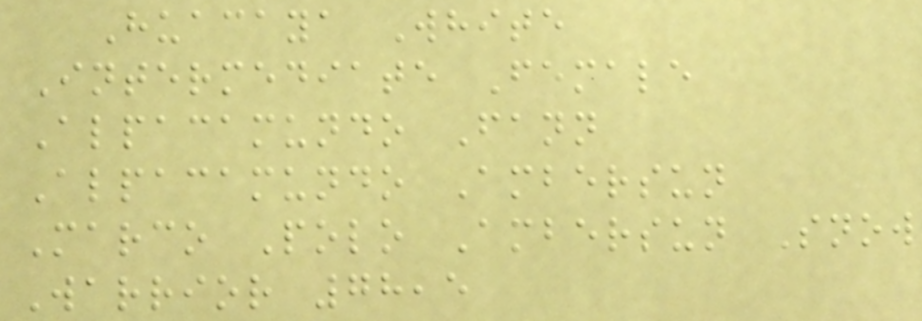Huacaya White
Intermediate Female
Alpacamundo Fann
Alpacamundo Ambersun
Marco Polo Ambersun Snow
Warrior 78,5
